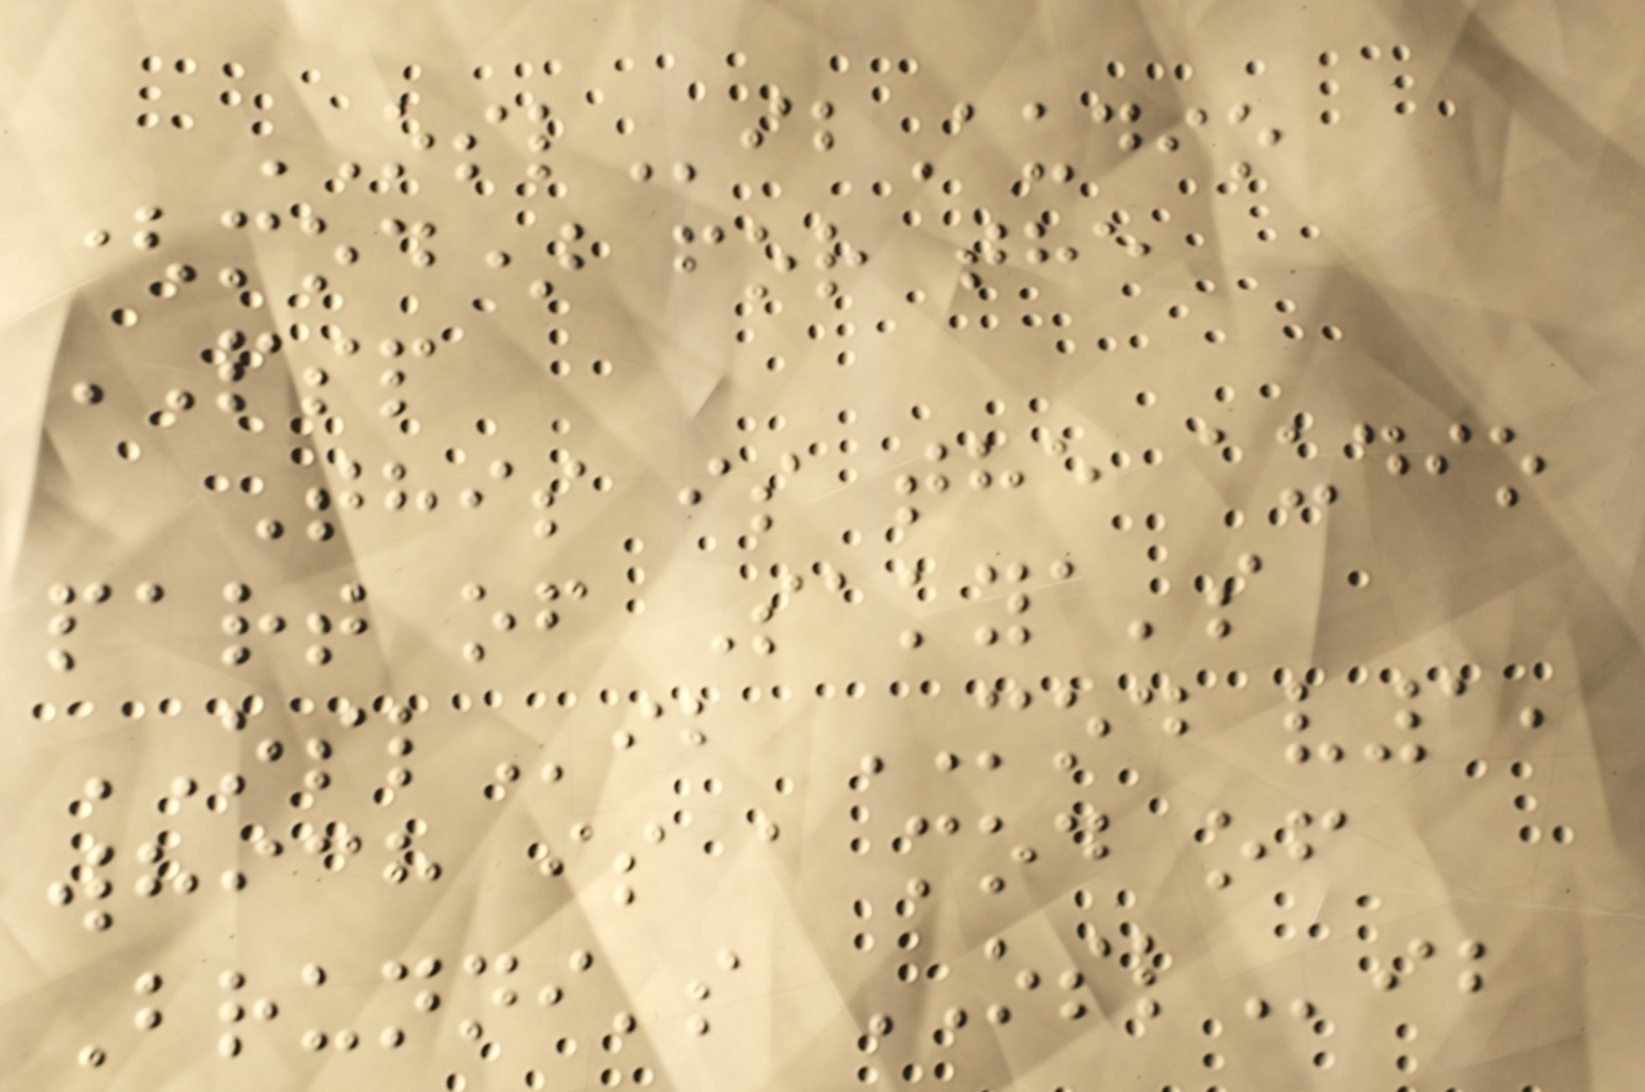OSLibAudio
(mod) for the
PSP
This is the audio
part of Sakya's
OSLib MOD v1,
which is a mod of
Brunni's OSLib
